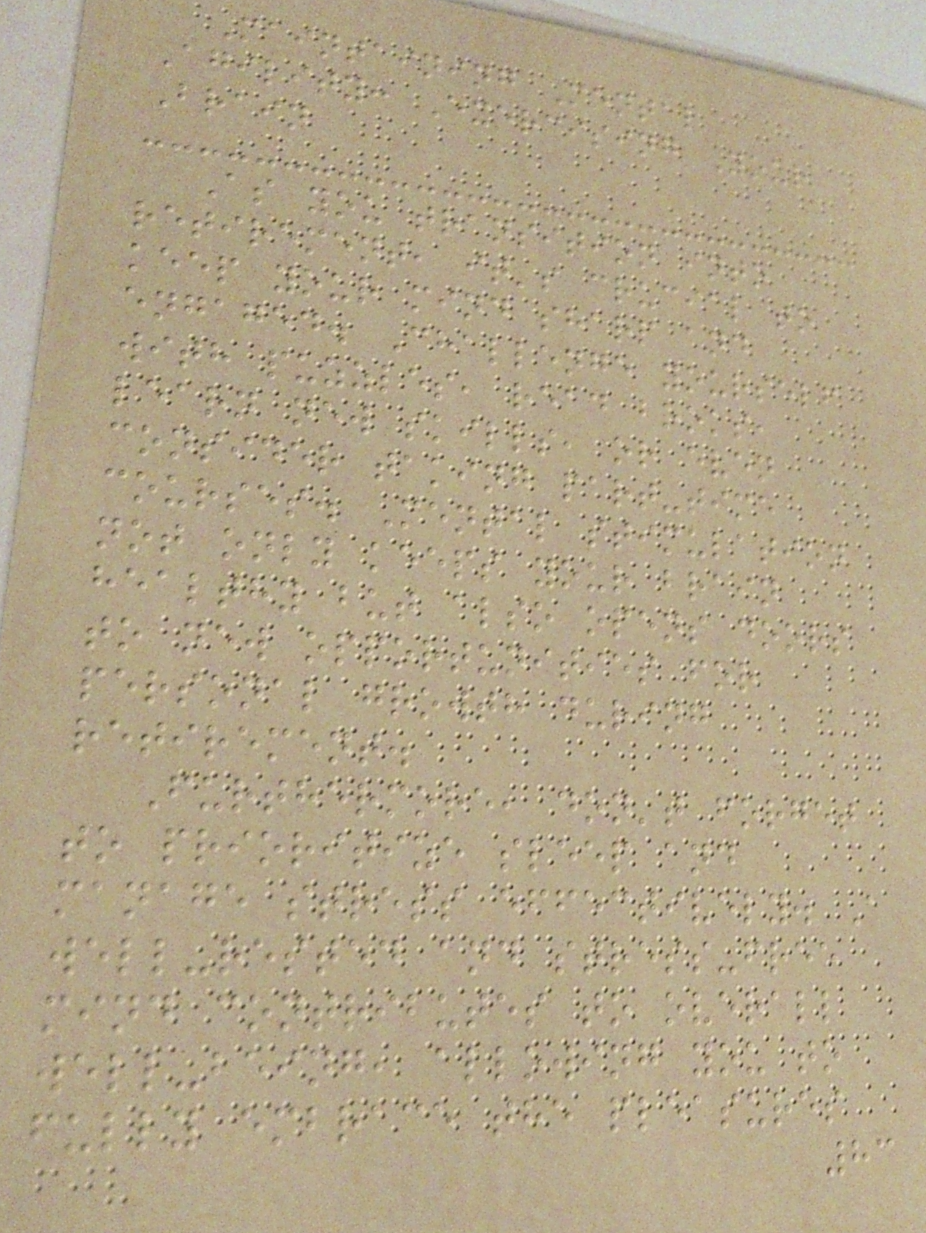Maintaining Mental
Agility: Exercising Your
Brain
As you transition into
retirement, it's crucial to
keep your mind sharp and
engaged. Challenge yourself
with puzzles, read books,
learn new skills, or even
consider taking part-time
courses. Mental stimulation
not only keeps your brain
healthy but also opens doors
to new opportunities for
personal growth during
retirement.
Furthermore, don't forget
to prioritize sleep and
manage stress effectively. A
well-rested and stress-free
mind contributes to overall
well-being, allowing you to
fully embrace the pleasures
83
